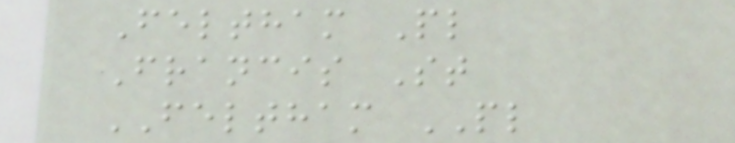Feltham Pl
Francis St
FELTHAM PL
